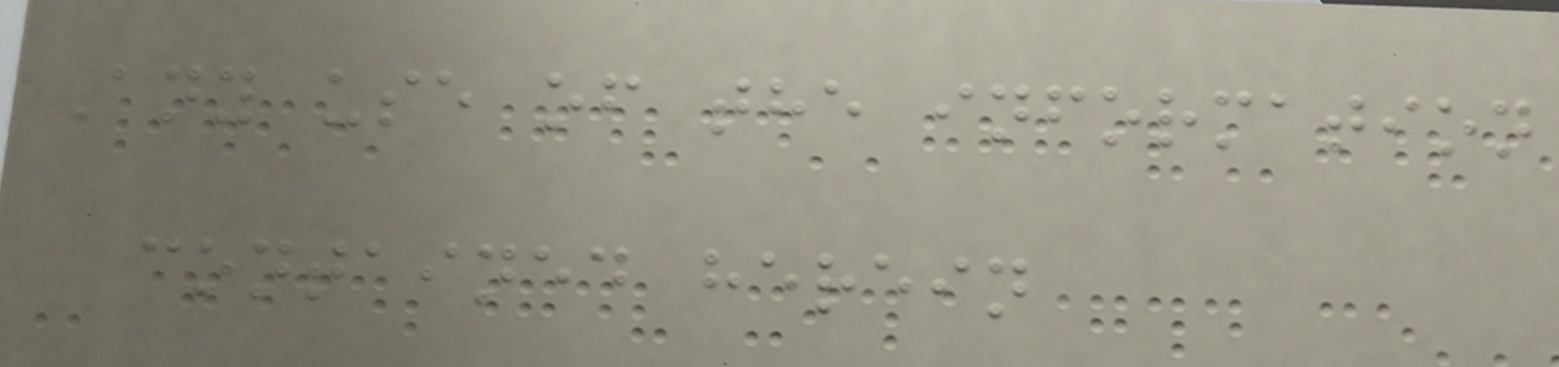Any use of the information
contained herein
